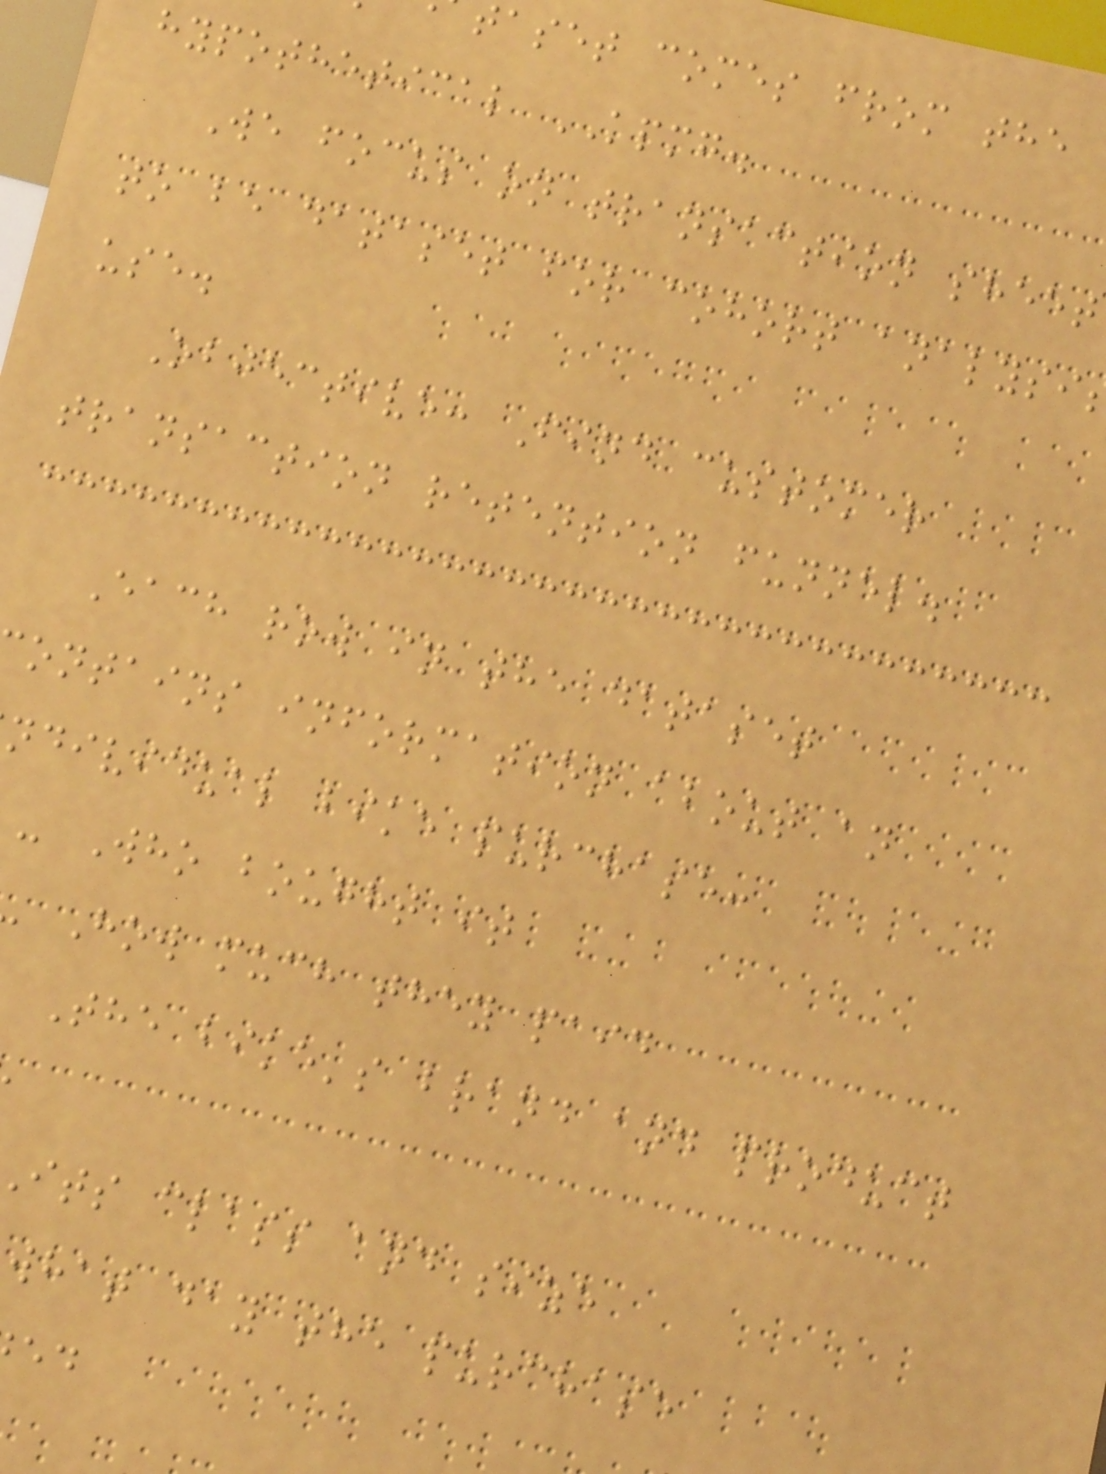taset comes from the
hypothetical KPMG.
We focus on transaction sheet
to be dataset for cohort analysi
use.
Objective: Find customer
transaction retention funnel.
Each row in the dataset
ontains information about an
ndividual bike purchase:
- Who bought it
How much they paid
The bike's brand and product
its class and size
what day the purchase
